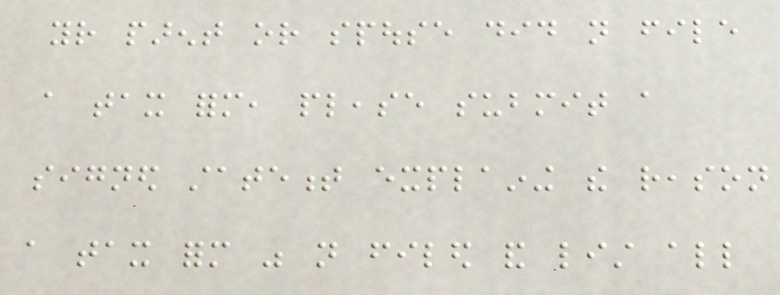your parent or spouse did not file
a tax form, please submit a
signed statement explaining the reason
a tax form was not filed and list all
